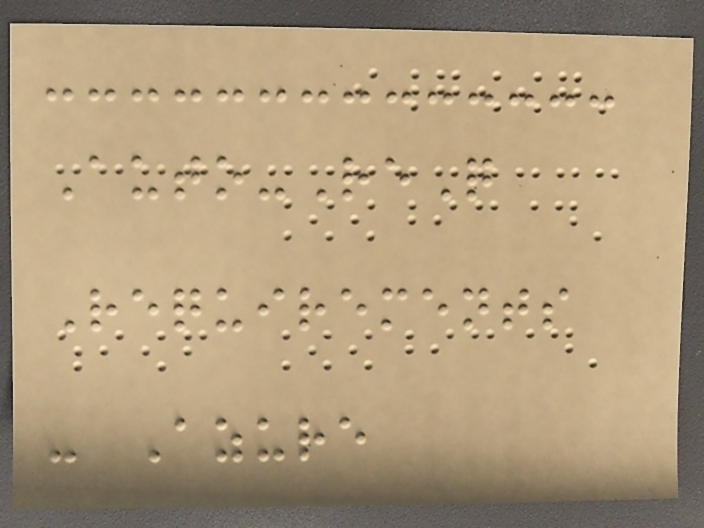Auto-ReQ
Requirements
- Azure
